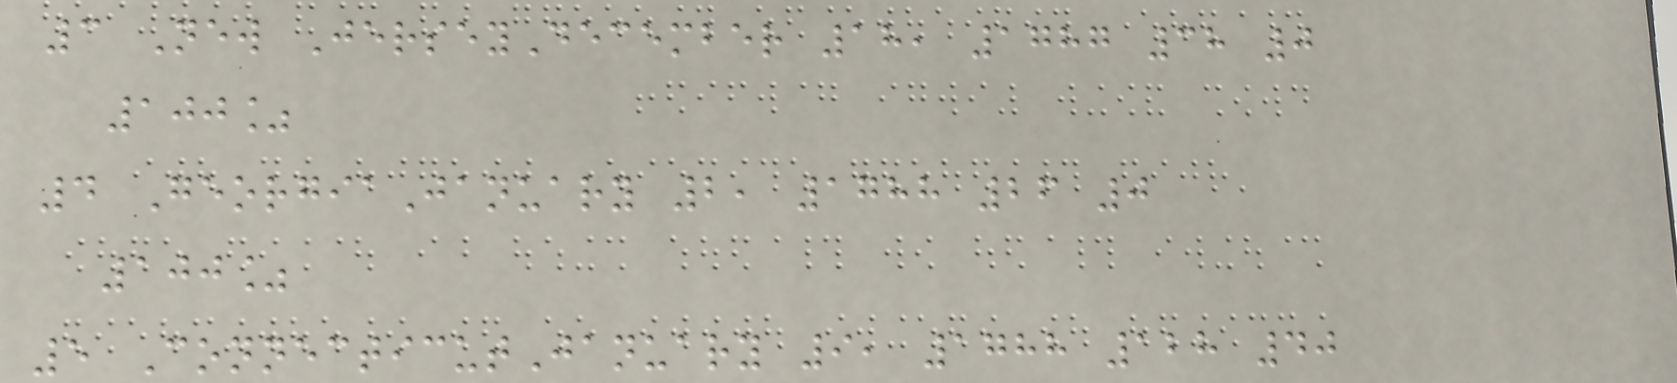3 New JerseyDecember 18, 1787 38 0
100%
4 GeorgiaJanuary 2, 1788 26 0
100%
5 ConnecticutJanuary 9, 1788 128 40
